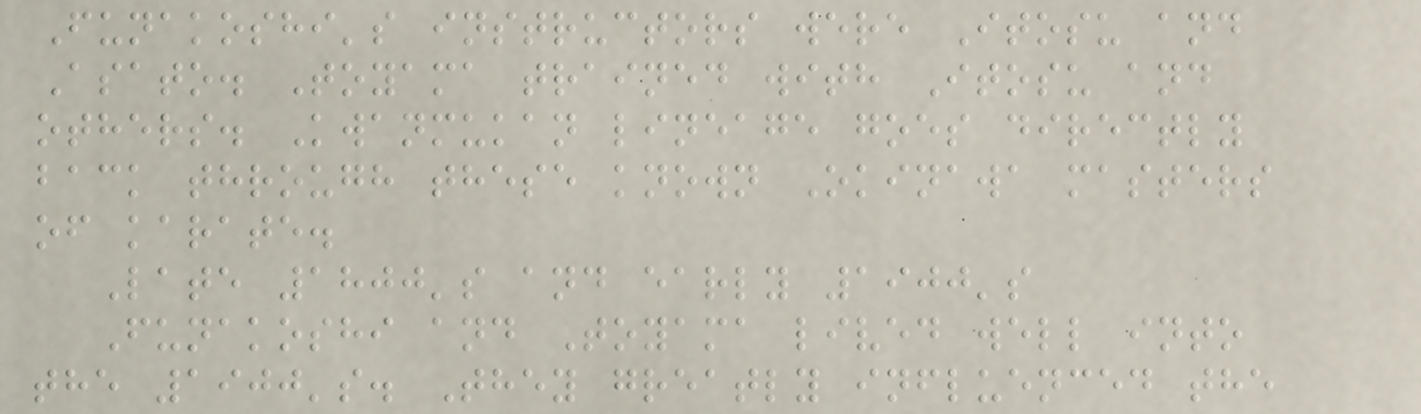Funakoshi's instructors were Itosu and
Asato. Toyama trained with Itosu and
others. Kwanmukan lineage goes directly
back through these known Okinawa masters
of karate.
Late 1800's and early 1900's
Funakoshi and Toyama lived well into
the 1900's. They greatly influenced the
